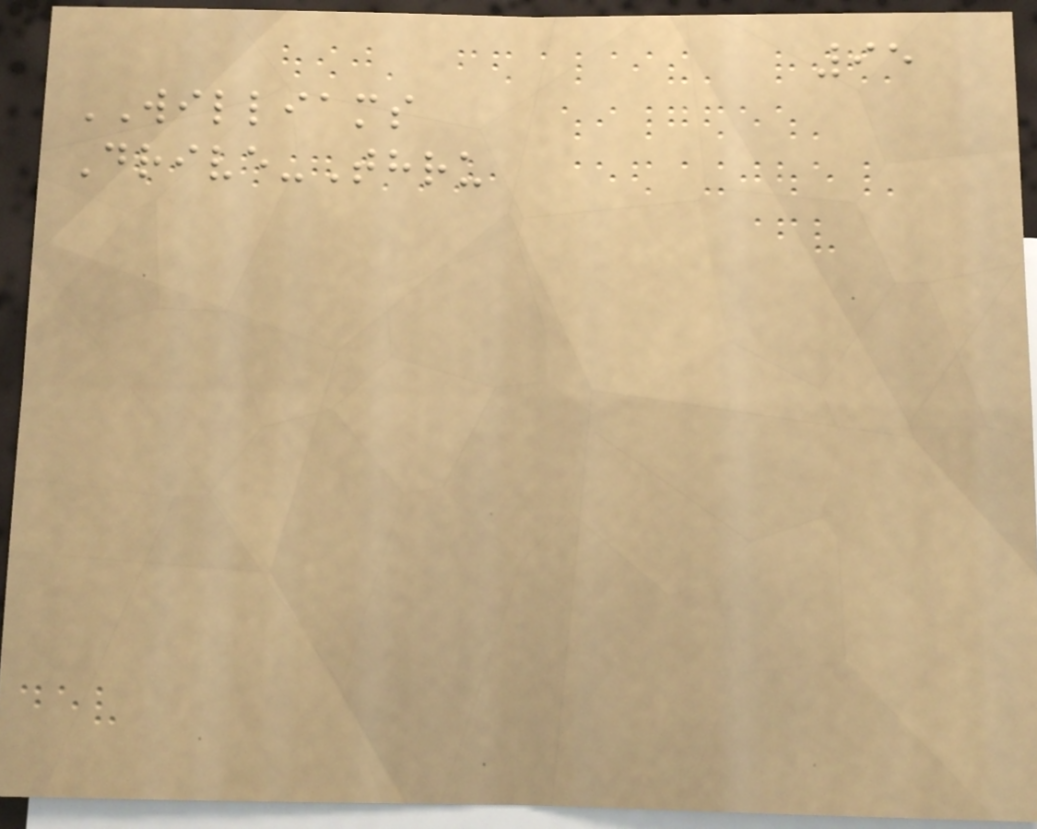95
WILLIAMS
Drive-Thru
